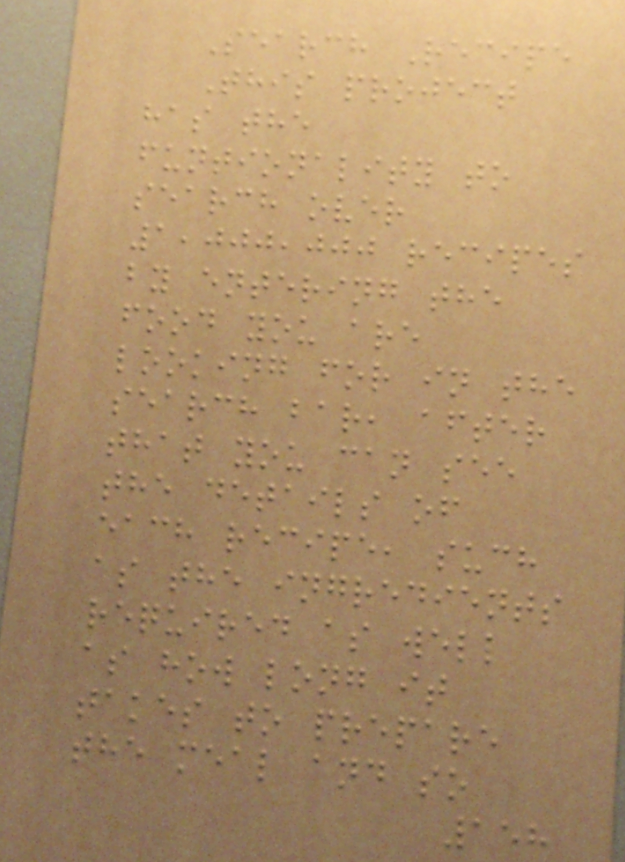Search Recipe
This project
has the
funtionality to
search over
1,000,000 recipes
by entering the
food you are
looking for in the
search bar, after
that you can see
the details of
each recipe, such
as the ingredients
required as well
as how long it
takes to prepare
the meal and so
158
